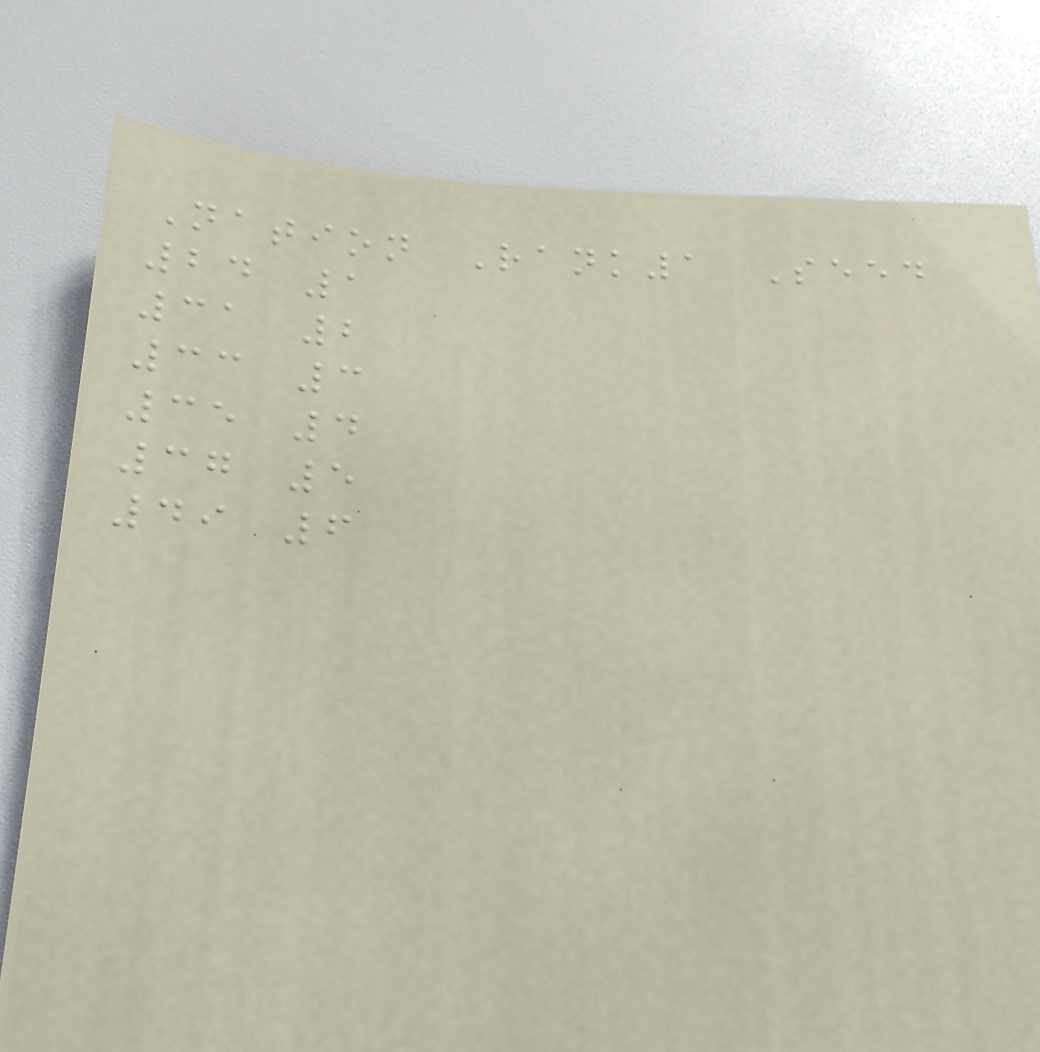Nation Rank1 Seed
24 1
31 2
33 3
35 4
37 5
49 6
